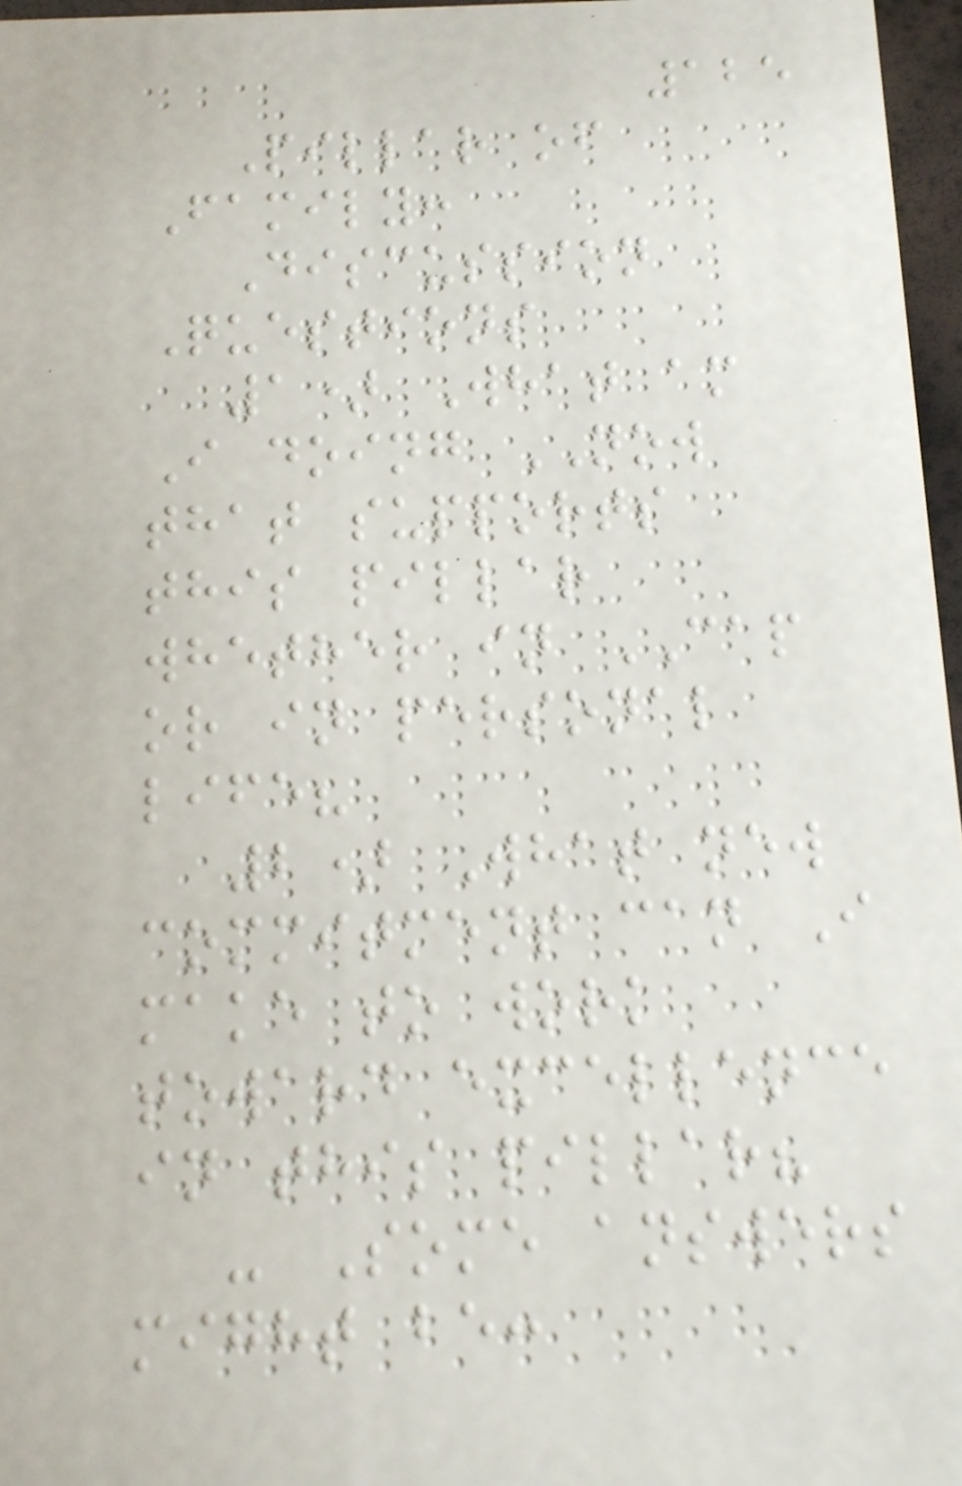125
Pillar of
Family:
Discussion
Questions
1) What am
I doing NOW
that supports
this pillar
whether in CAP
or in personal
life?
2) What new
commitment can I
make to work
toward excellence
in this pillar?
- Some answers
might be:
